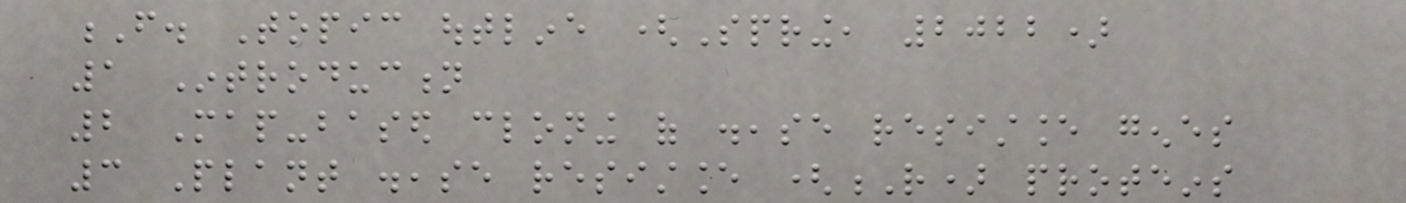F. Topic outline (Spring, 2022)
1 Introduction
2 Map-based cloning of disease resistance genes
3 Plant disease resistance (R) proteins
